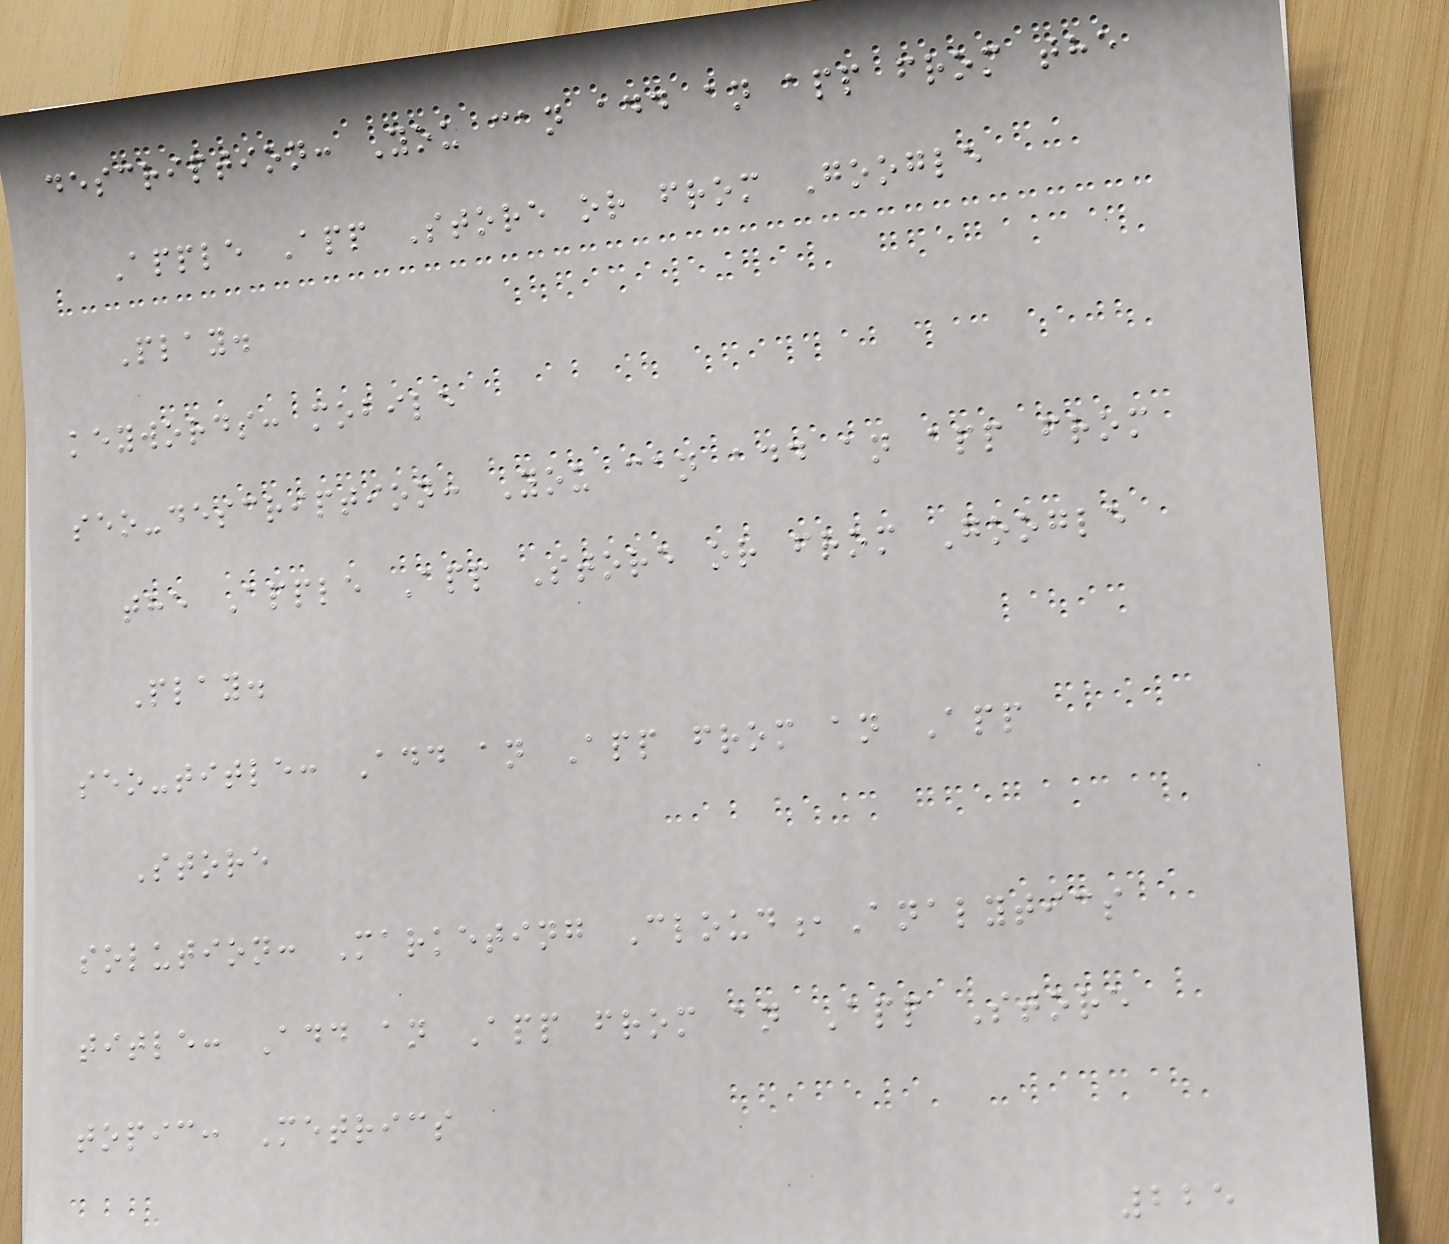description: You can add an app from the
Apple App Store or from Google
Play.
keywords: mobile
seo-description: You can add an app from
the Apple App Store or from Google
Play.
seo-title: Add an App from an App
Store
solution: Marketing Cloud,Analytics
title: Add an App from an App Store
topic: Metrics
225
